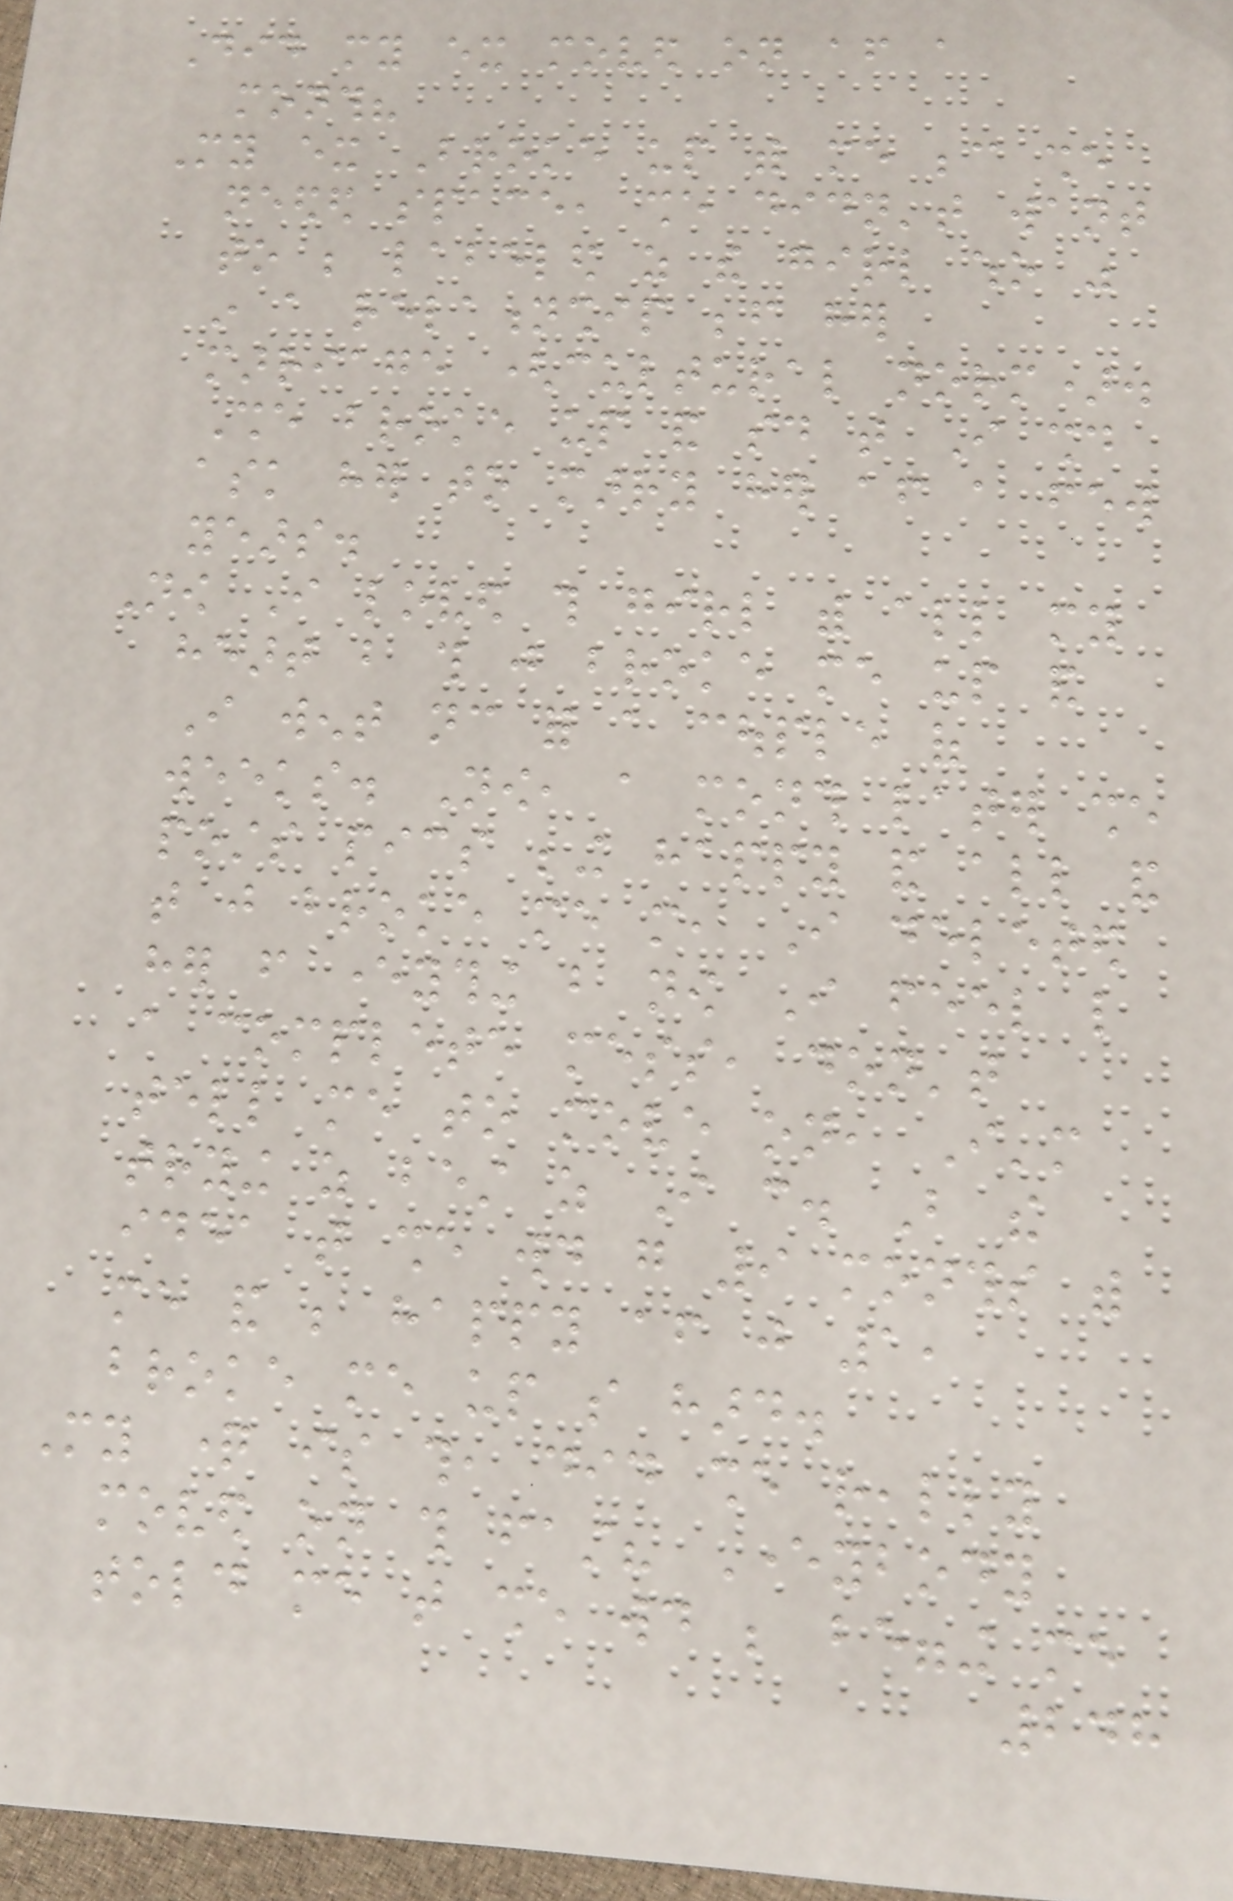Did my ex moved on after a
month?
My ex Broke up with me because she
needed space, she didn't want
to be labeled as the girl who was
in a relationship before her
marriage (cultural norm).
She broke up and said that I should
ask her to marry her after a few
years.
Now I loved this girl with all my
heart but this just broke me up and
I went nc for a couple of
weeks. Now, a month later she
posts pics being happy and all and
that just broke me more, I deleted
her from everything but now I feel like
a complete mess, don't
tell me to move on, I'm
trying as best as I can. But the
idea that she would go 9 months with
me and be happy after just 1,
broke me up so hard.
My question is this, did she really
moved on this fast? Everybody
told me that she would be begging me
248
